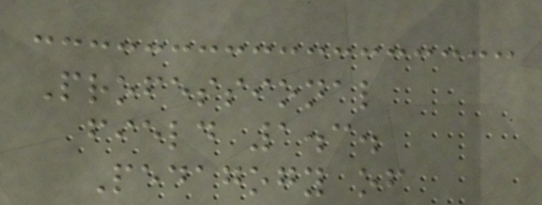Professional
field 1.3.
Pedagogy of
